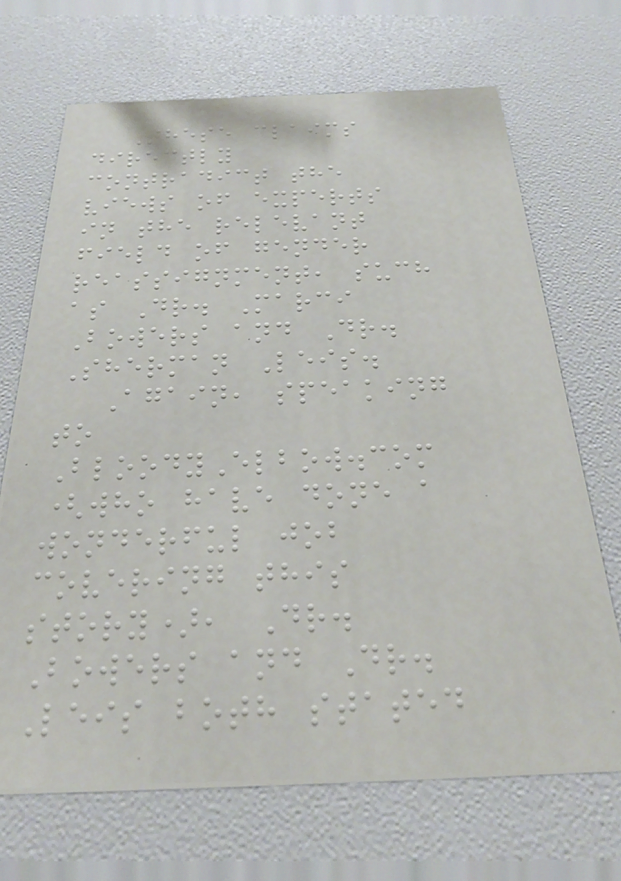These claims
directly
contradict the
views of experts
in the relevant
field of gender
reassignment, such
as Dr. Marci
Bowers and Dr.
Sherman Leis.
Again, speaking
to
BloodyElbow.com
(who have done a
wonderful job
covering this
story), Dr.
Bowers and Dr.
Leis both stated
